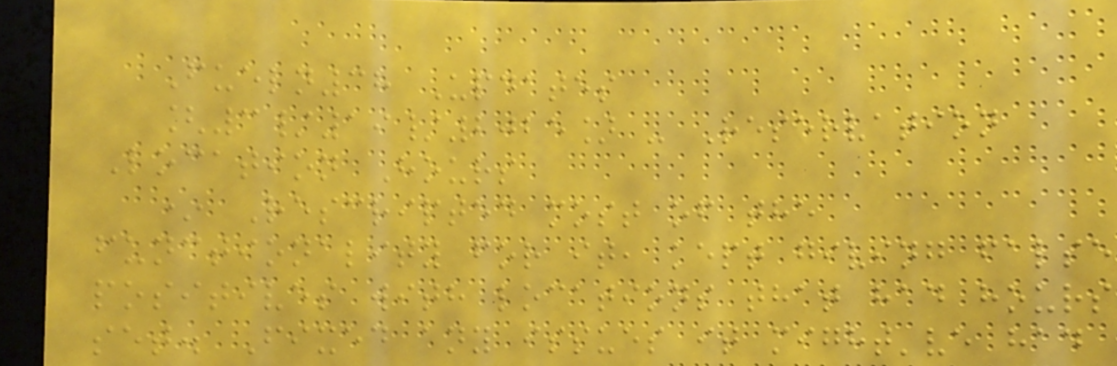Fueln38 Updates
[3/19/2025] - Reservation
Location Hours
* Rescripted most of the
functionality for it, kept giving false
positives with locations that had hours
set. Fixed any issues it might've had
